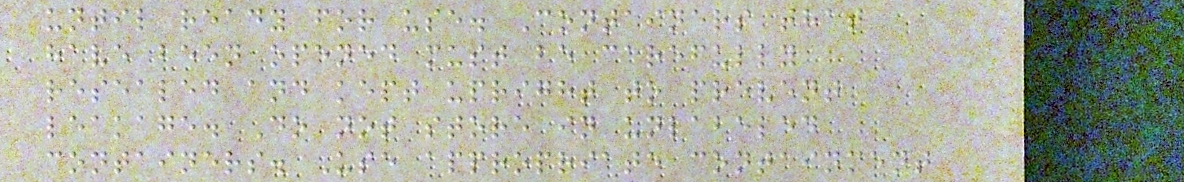until ready for use. Containers that
have been opened must be carefully
resealed and kept upright to prevent
leakage. Do not store in unlabeled
containers. Use appropriate containment
